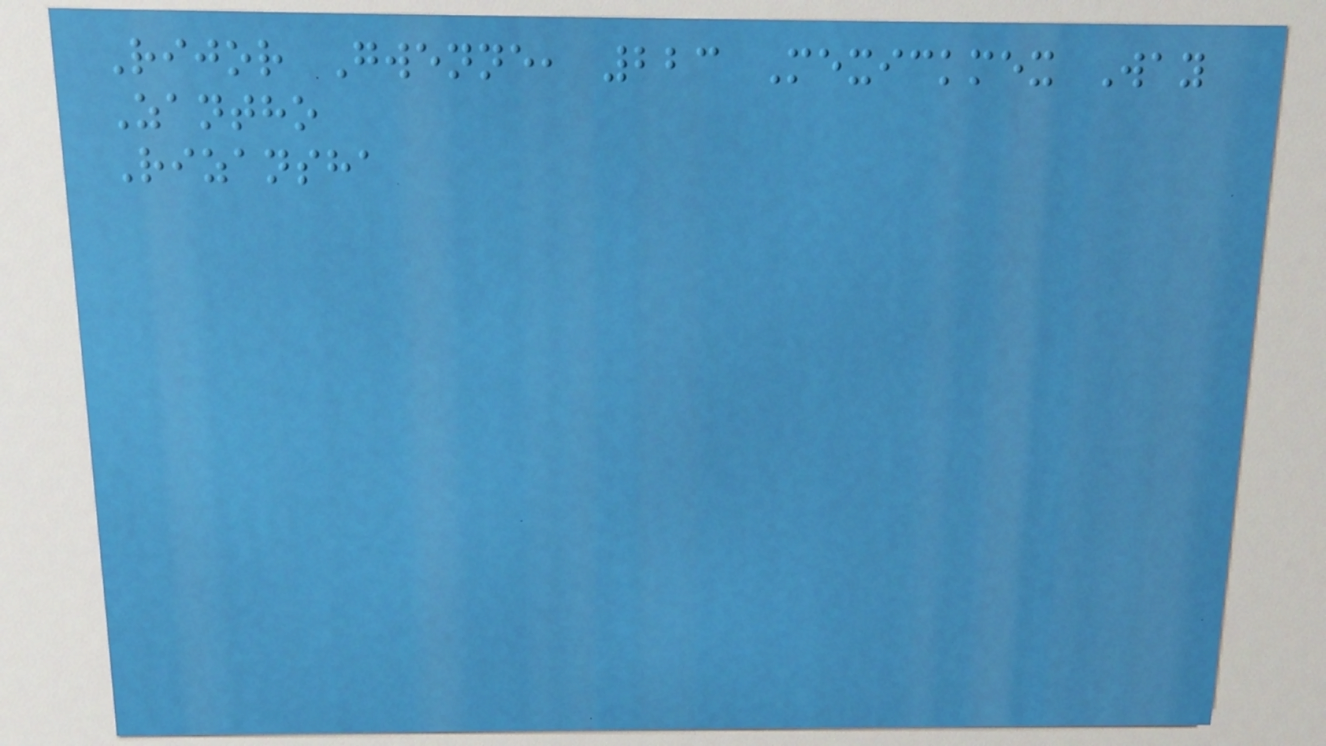Rijor Gwenne, 223 Mexickmex Way
Zantho
Rizansha
